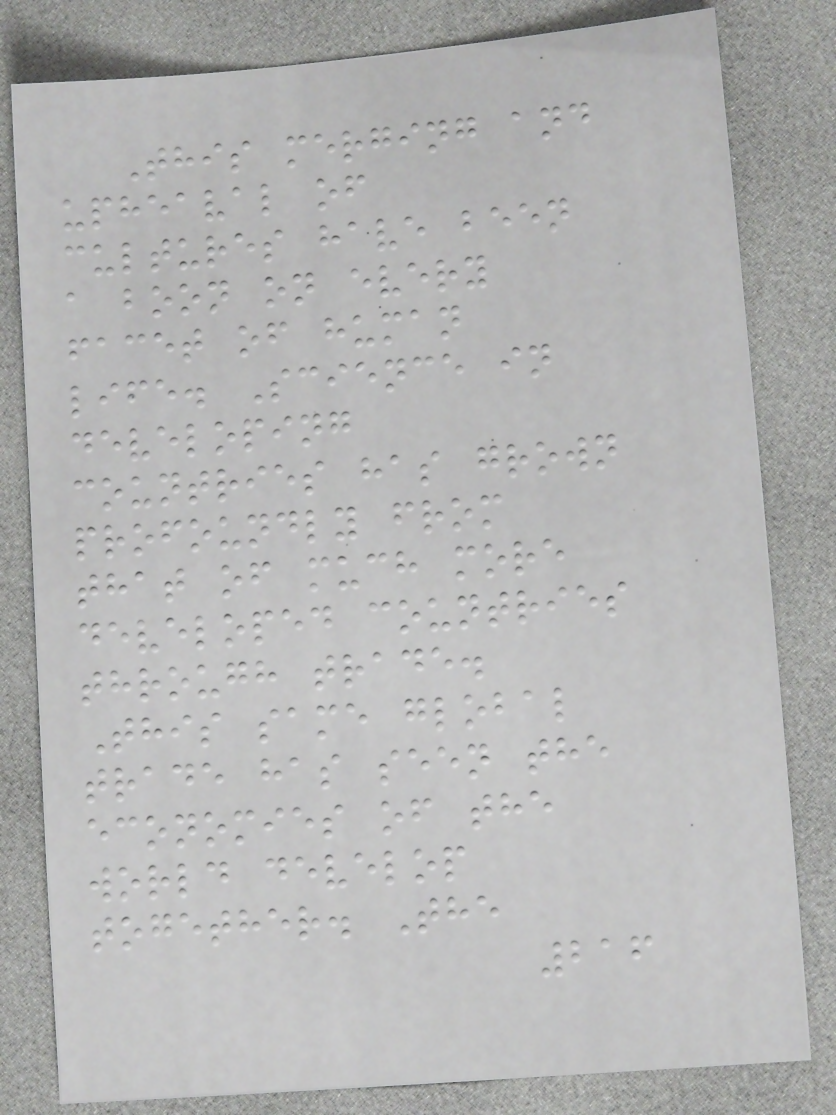This merging and
upheaval of
cultures have been
a boon on every
facet of human
life. Science in
developing
countries has grown
profoundly from
that of much more
developed countries
through trade.
This same global
trade has seen the
economies of the
world develop
together. The
216
